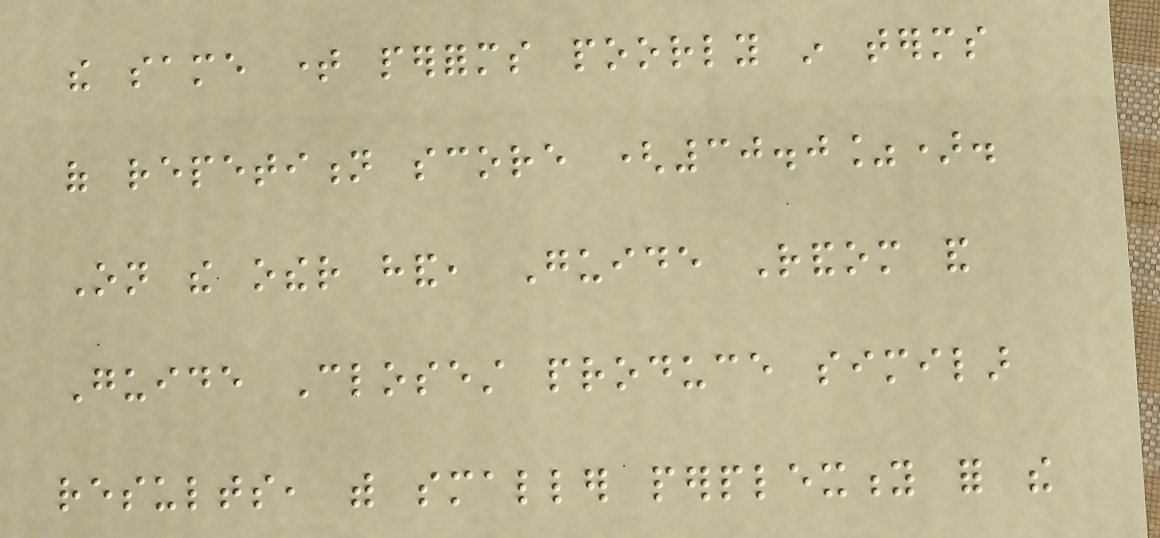the same time performs poorly in terms
of repetition score (30.0%).
On the other hand, Guide Random and
Guide Closest produce similar
results, with smaller perplexity for the
